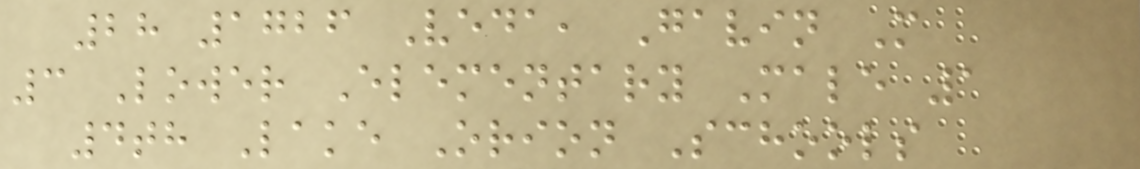28 1726 Veda, Gavin M
3 Lower Elementary Male 1
4th Lake Orion Schools
